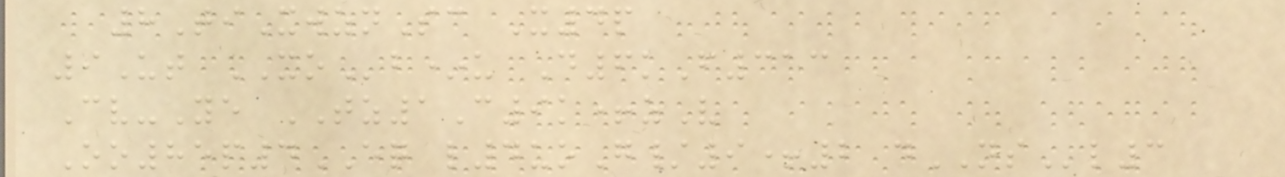8TiXwznSc X4p
9Ut XOb*u D6kF313
Cv-Ye TZ1C9k+zV
Oo85p4EQ l4uoG/9+2 dNSl3
